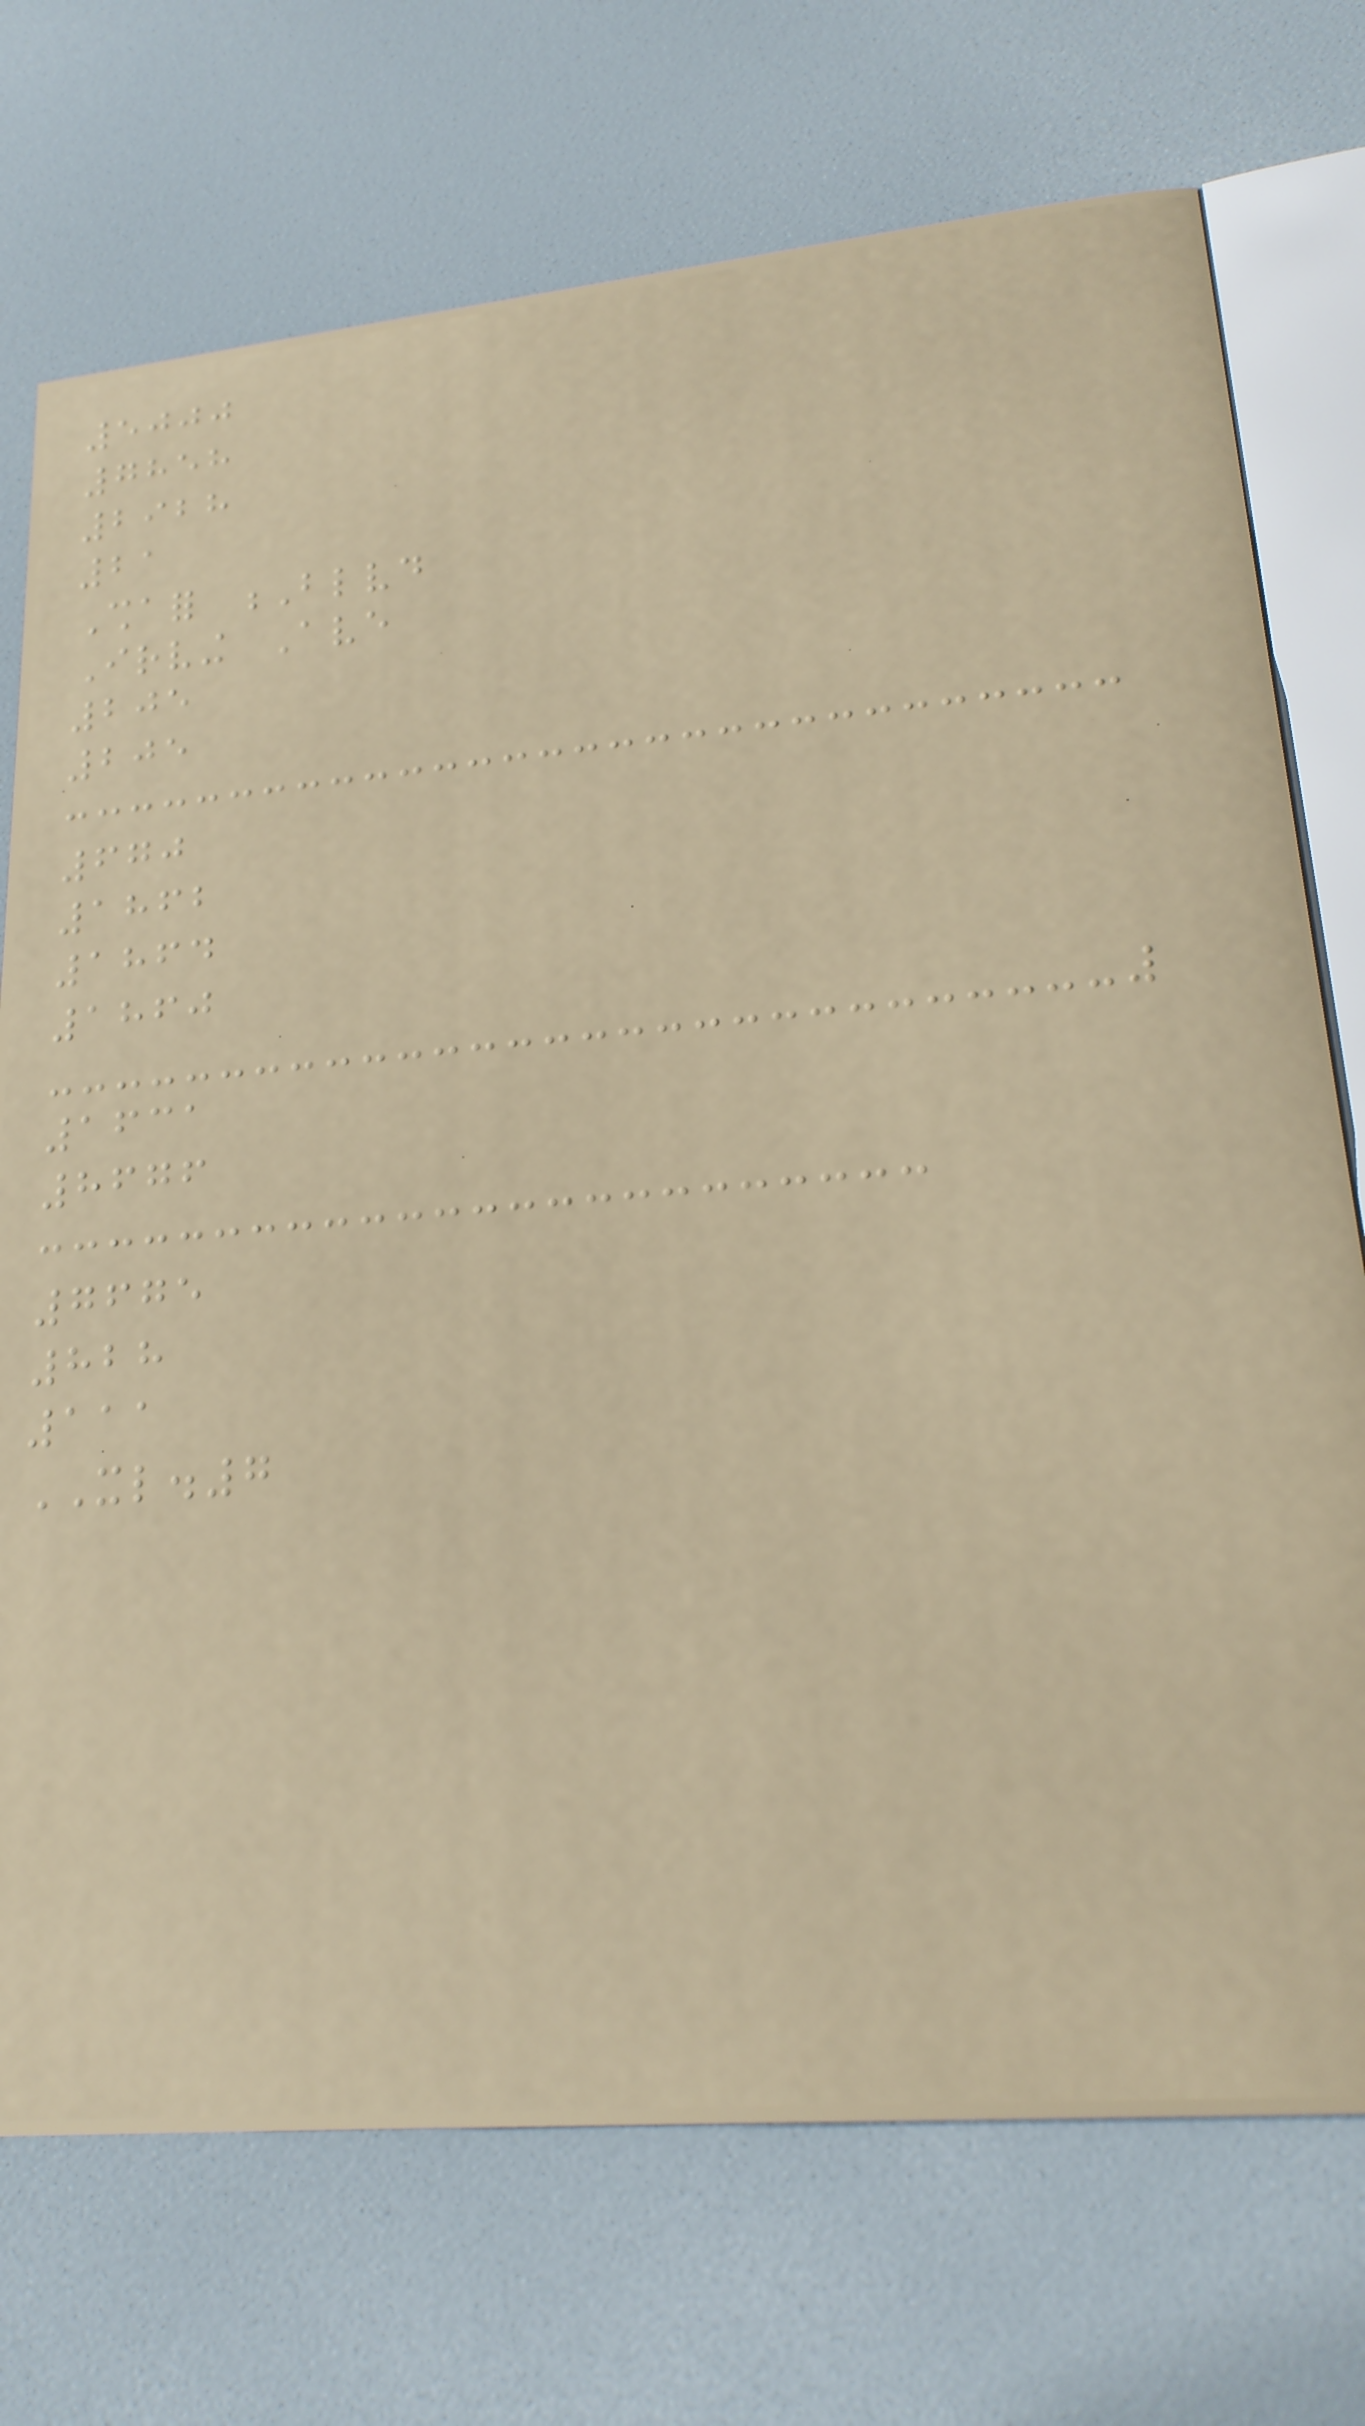5000
7858
2928
21
Shafor Blvd
Irving Ave
205
205
670
1862
1864
1860
1631
8676
7675
828
111
XL.7
